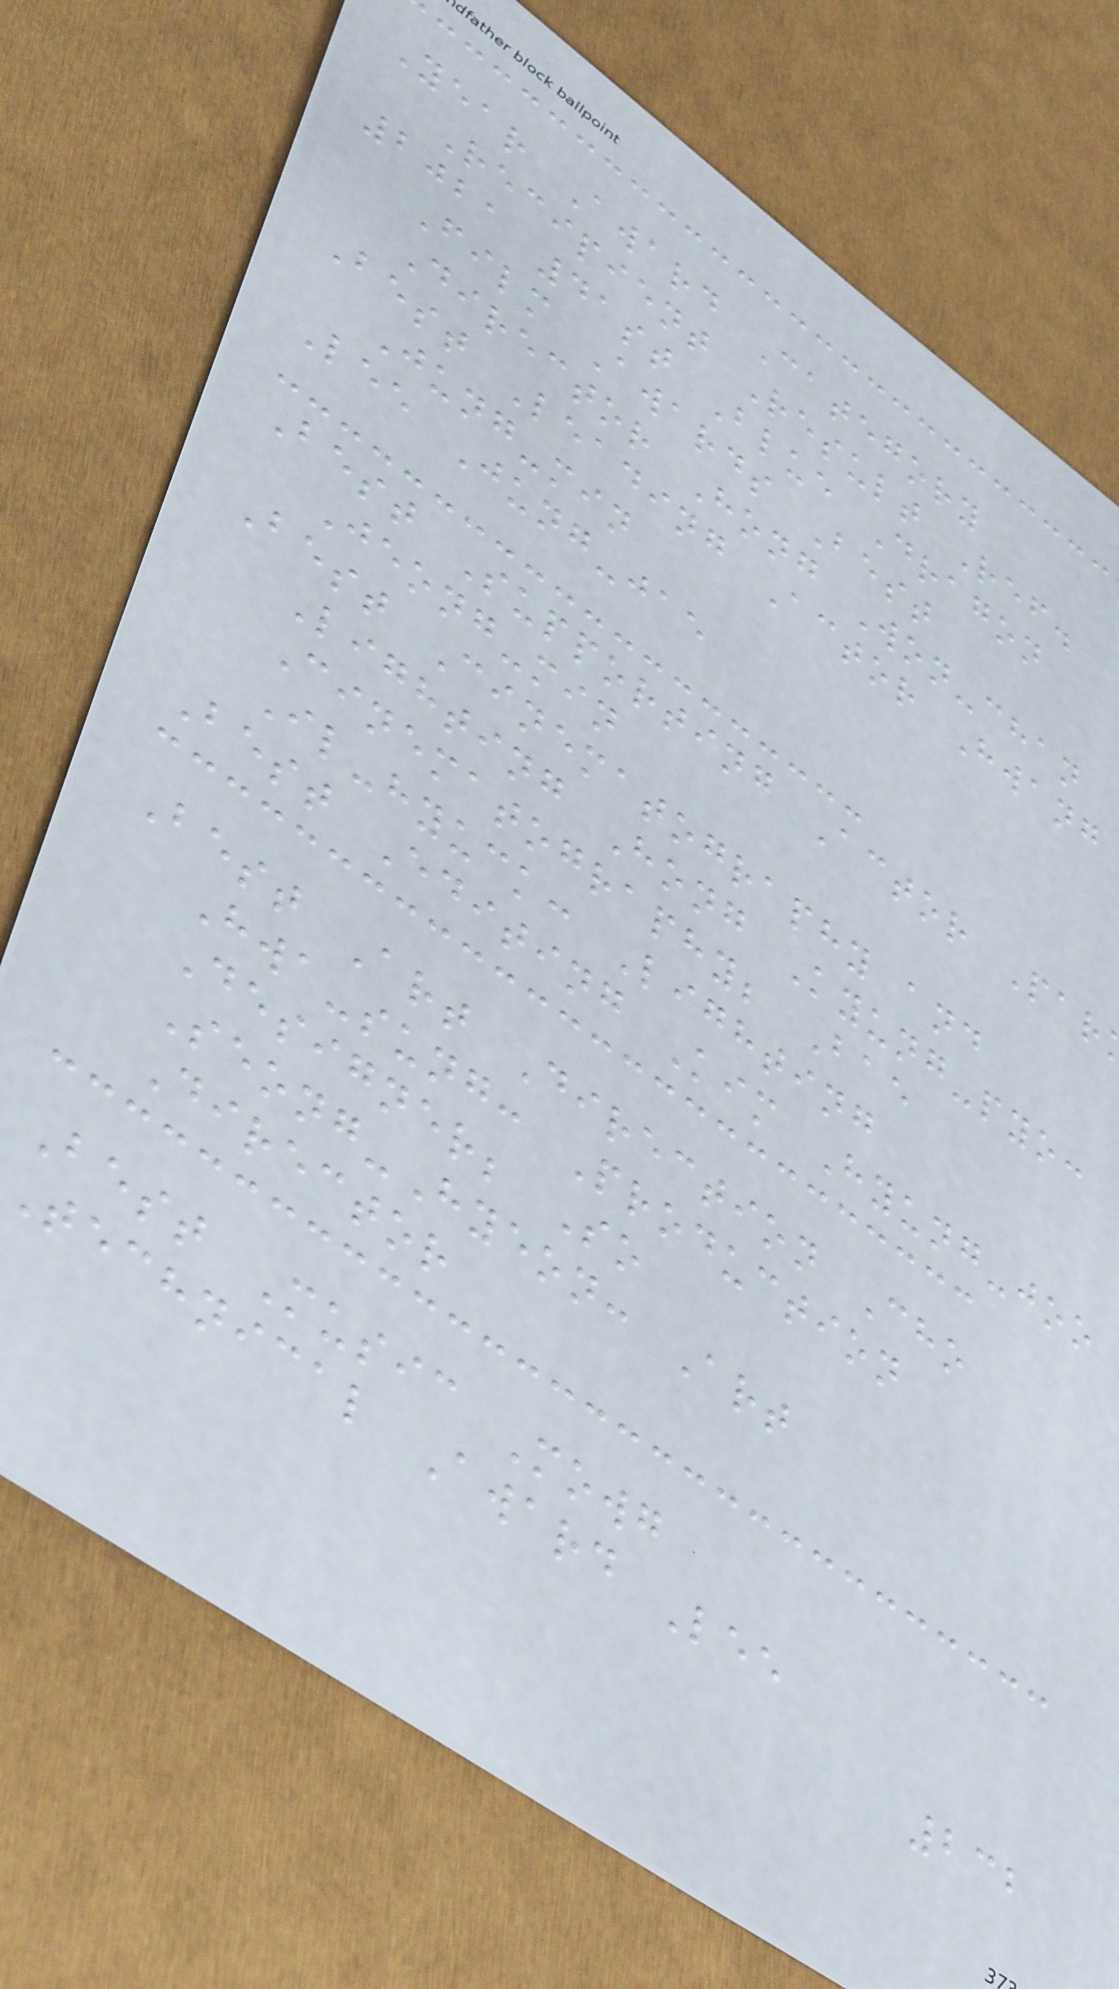Year Award Category
Recipient Result Ref.
2021 41st Blue Dragon
Film Awards Best
Director Hong Won-chan
Best Leading Actor Hwang
Jung-min
Lee Jung-jae
Best Supporting Actor Par
Jeong-min
Best Cinematography and
Lighting Hong Kyung-pyo:
Cinematography; Bae
Il-hyuck: Lighting
Best Editing Kim Hyung-joo
Best Art Direction Cho
Hwa-sung: Production
Designer; So
Seong-Hyeon: Art
Director
Best Music Mowg
Technical Award Lee
232
